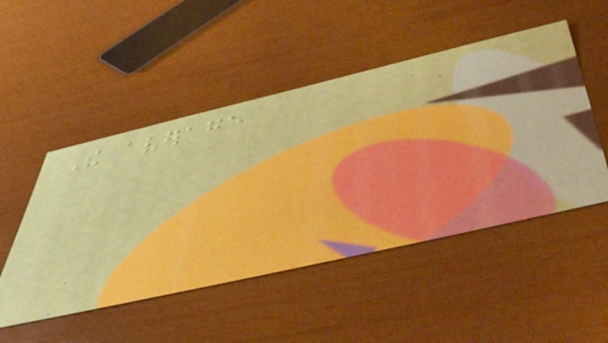The average
